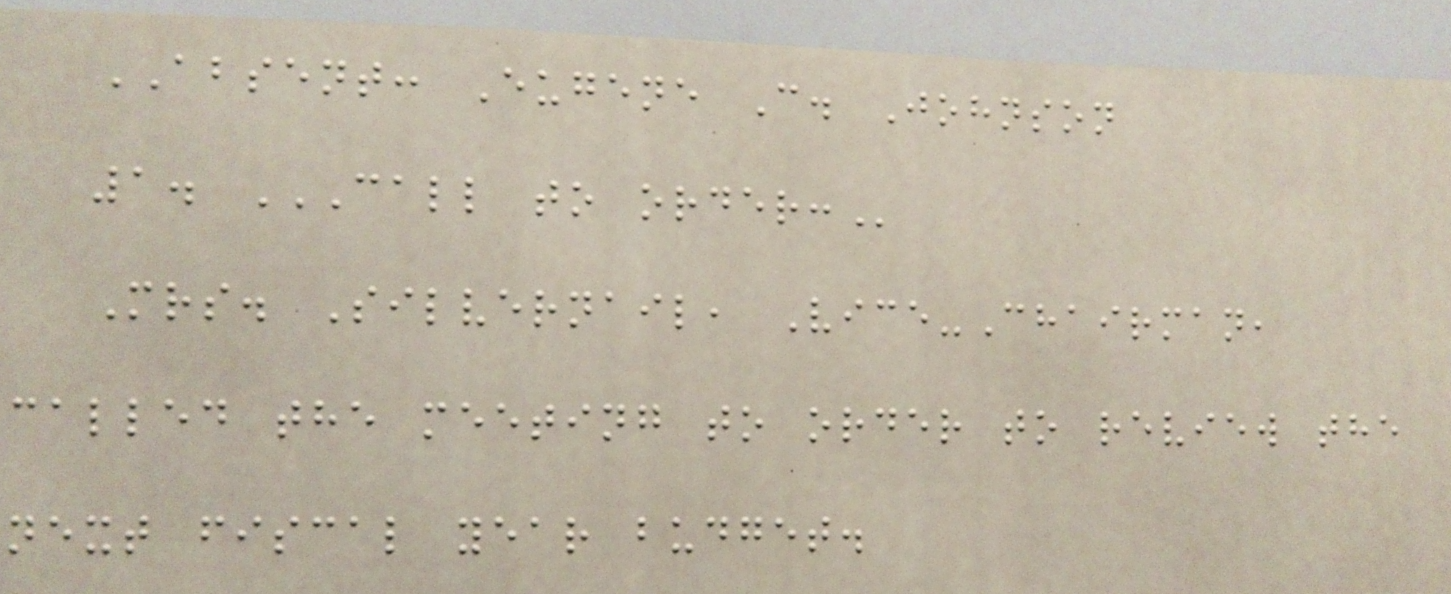ABSENT: Eugene C. Johnson
1. CALL TO ORDER:
Mrs. Silvernail, Vice-Chairman,
called the meeting to order to review the
next fiscal year budget.
